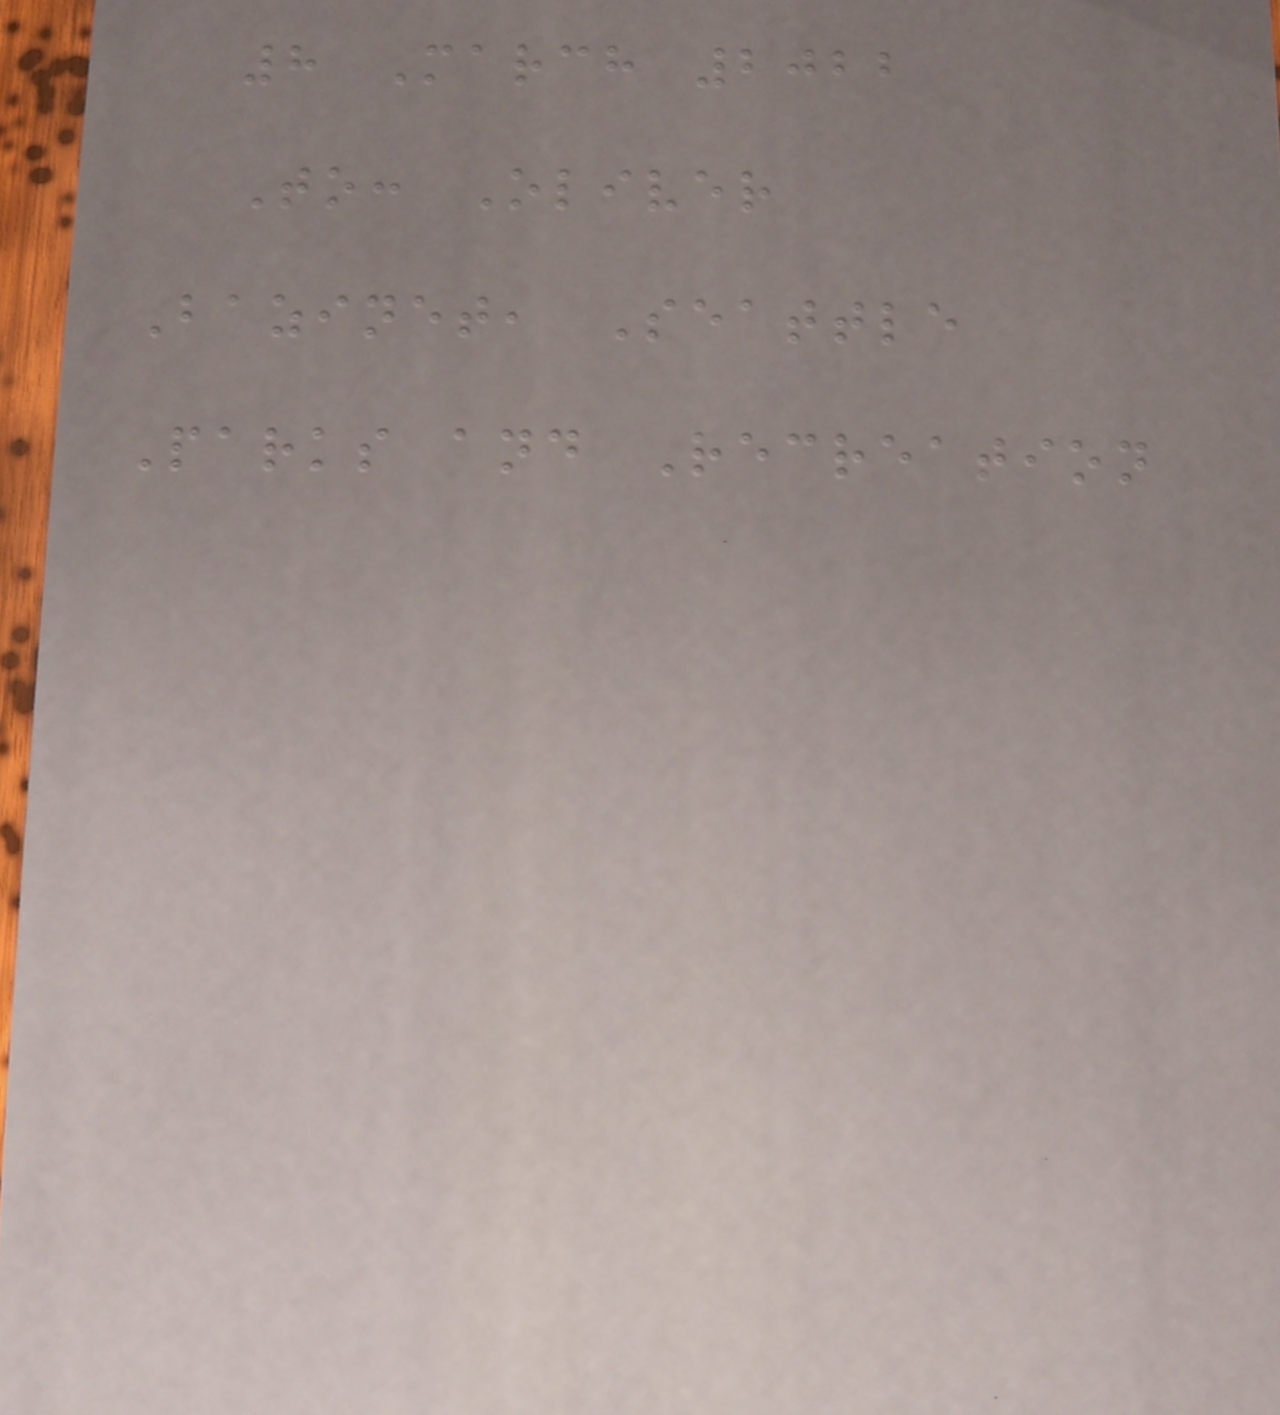8 March 2022
To: Oliver
Bazinet, Seattle
Parks and Recreation
